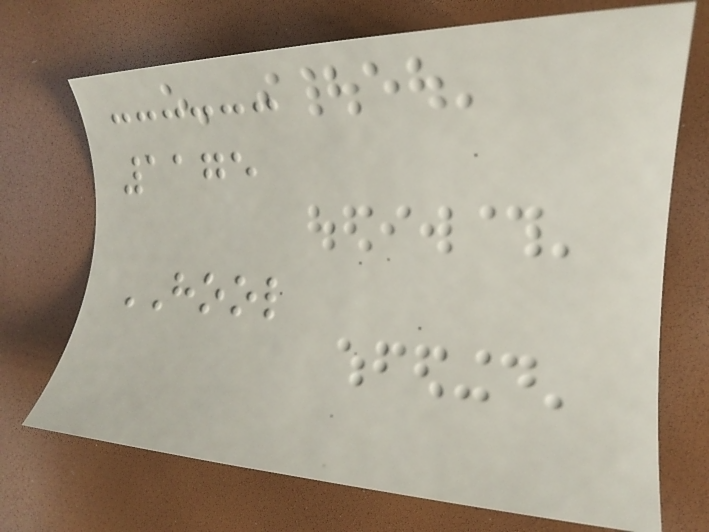1175
HOOL
